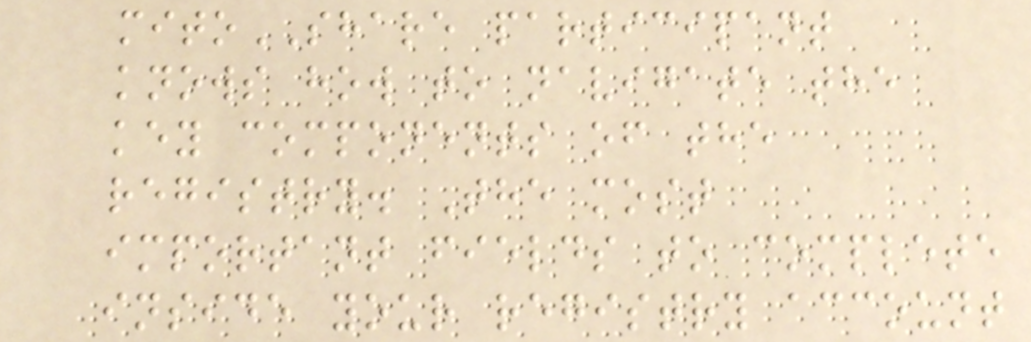mitoSHARE participant
knows how to navigate the
key components of the
registry. The most
important fields to complete
inside your registry account
